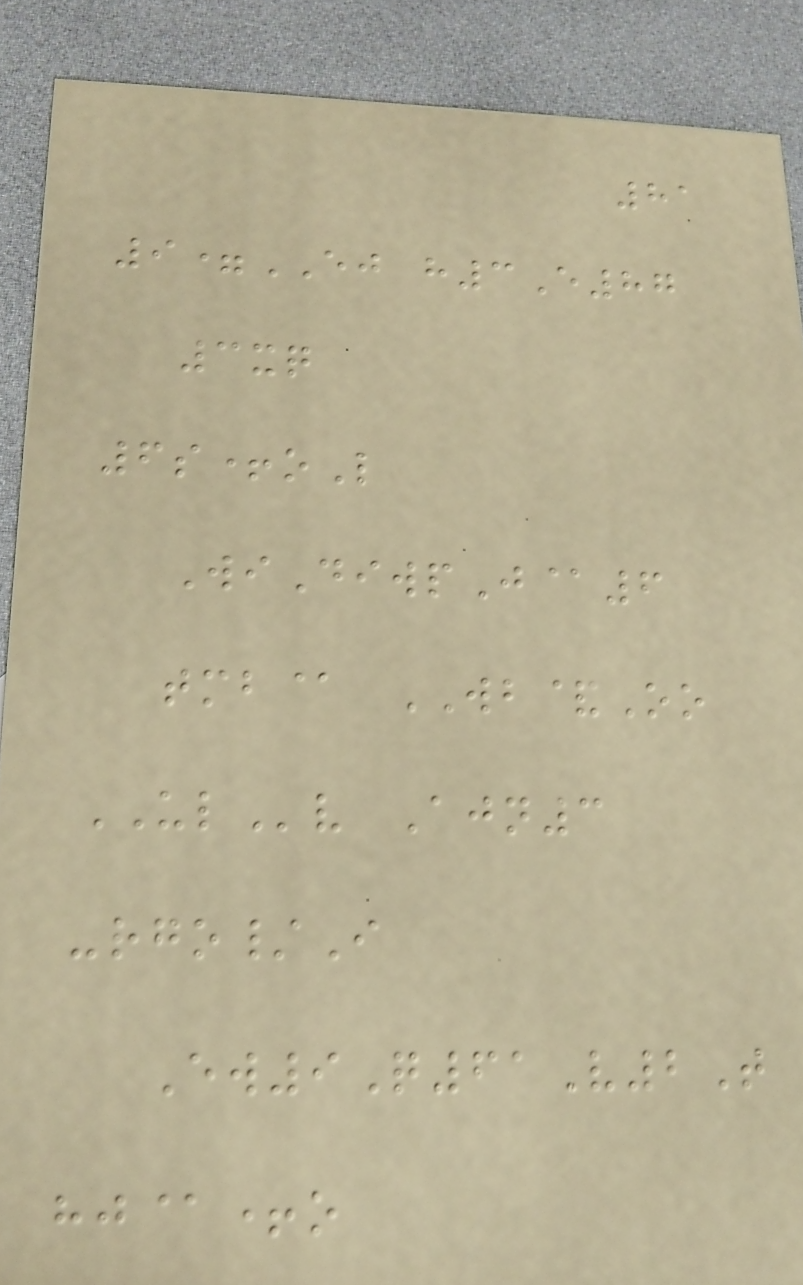81
9=EJ h3E87
3xq
6s+oL
WiDiwpJ@6
tmb@ WB&Oo
ULv Ajn3
-rgo/I
Ew9Q61V2T
hj@+o
